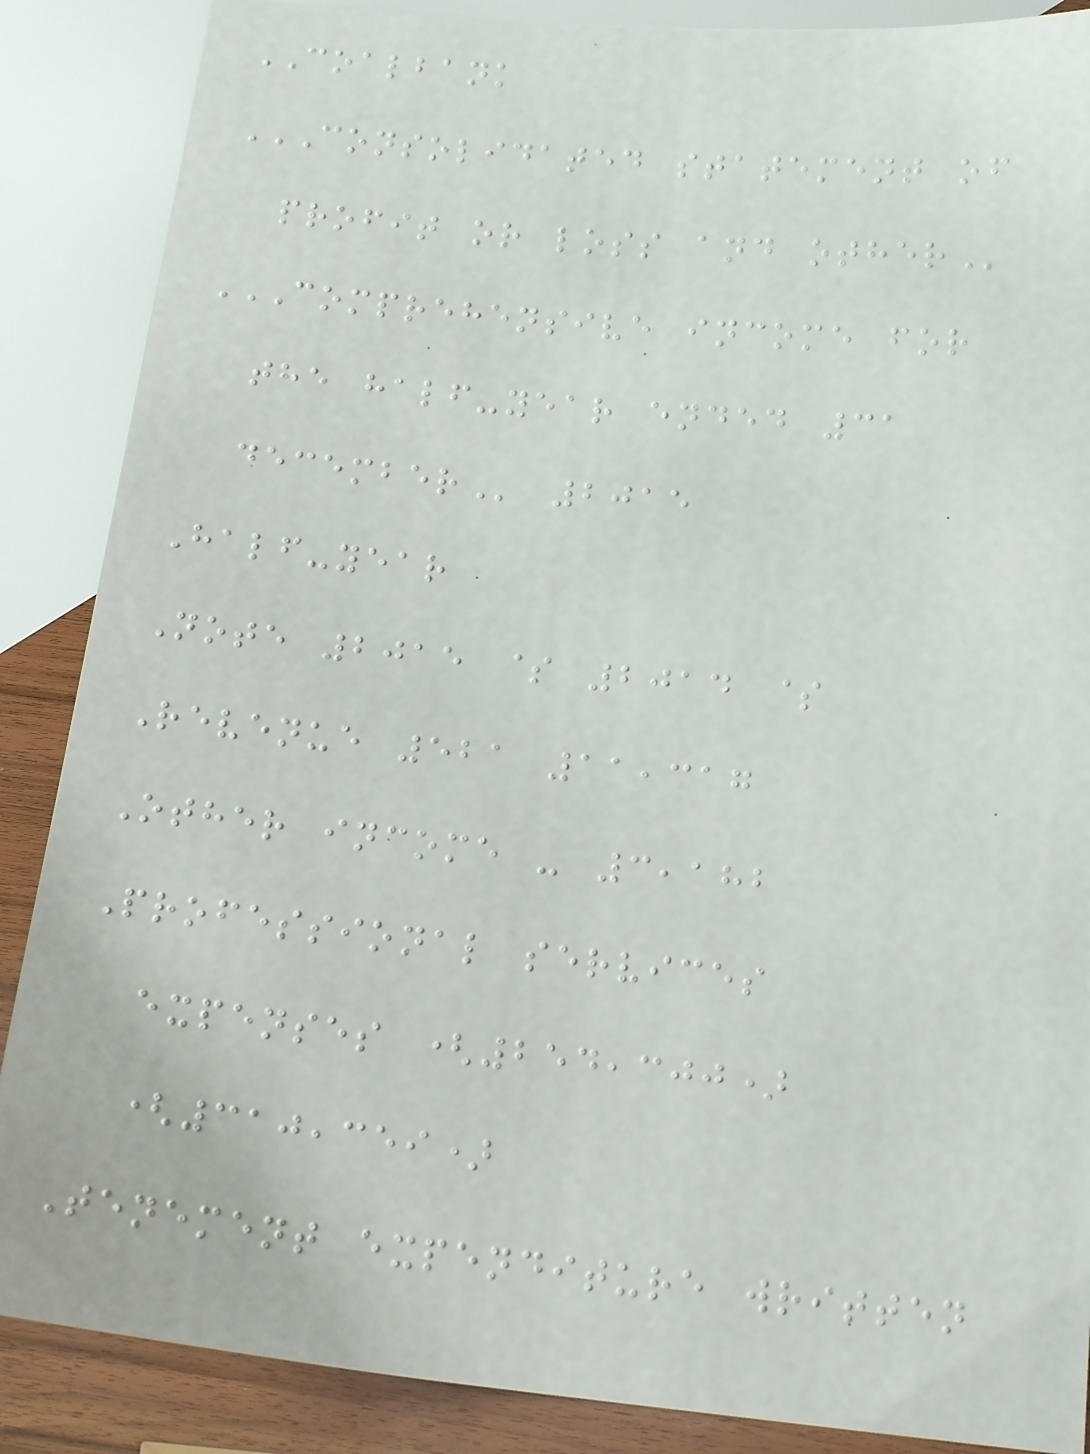COALBANK
CONSOLIDATED STATEMENT OF
PROFIT OR LOSS AND OTHER
COMPREHENSIVE INCOME FOR
THE HALF-YEAR ENDED 31
DECEMBER 2015
Half-year
Note 2015 $ 2014 $
Revenue 521 11,317
Other income - 3,182
Professional services
expenses (254,300)
(310,359)
Tenement expenditure written
